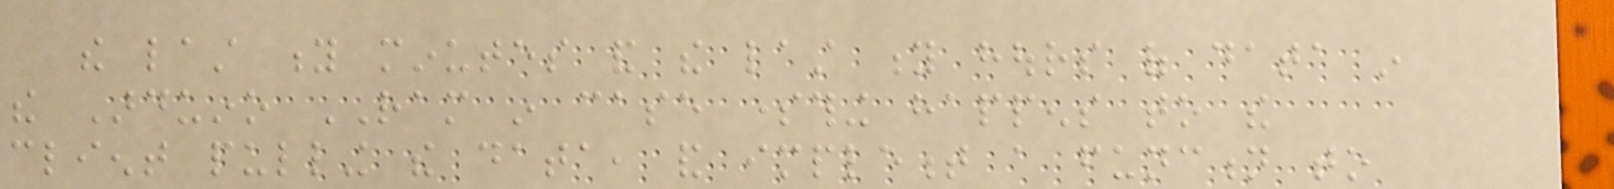the last y minutes and the last y hours of data in
the Arduino RAM in case something happens to the
client pulling the data, and implement a function to
